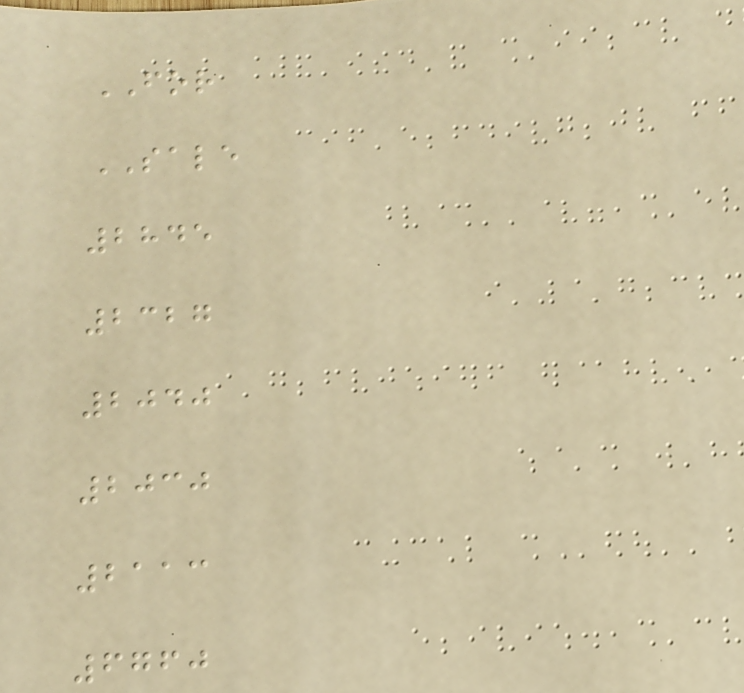FOR
SALE
2845
2327
2040
2030
2113
6760
